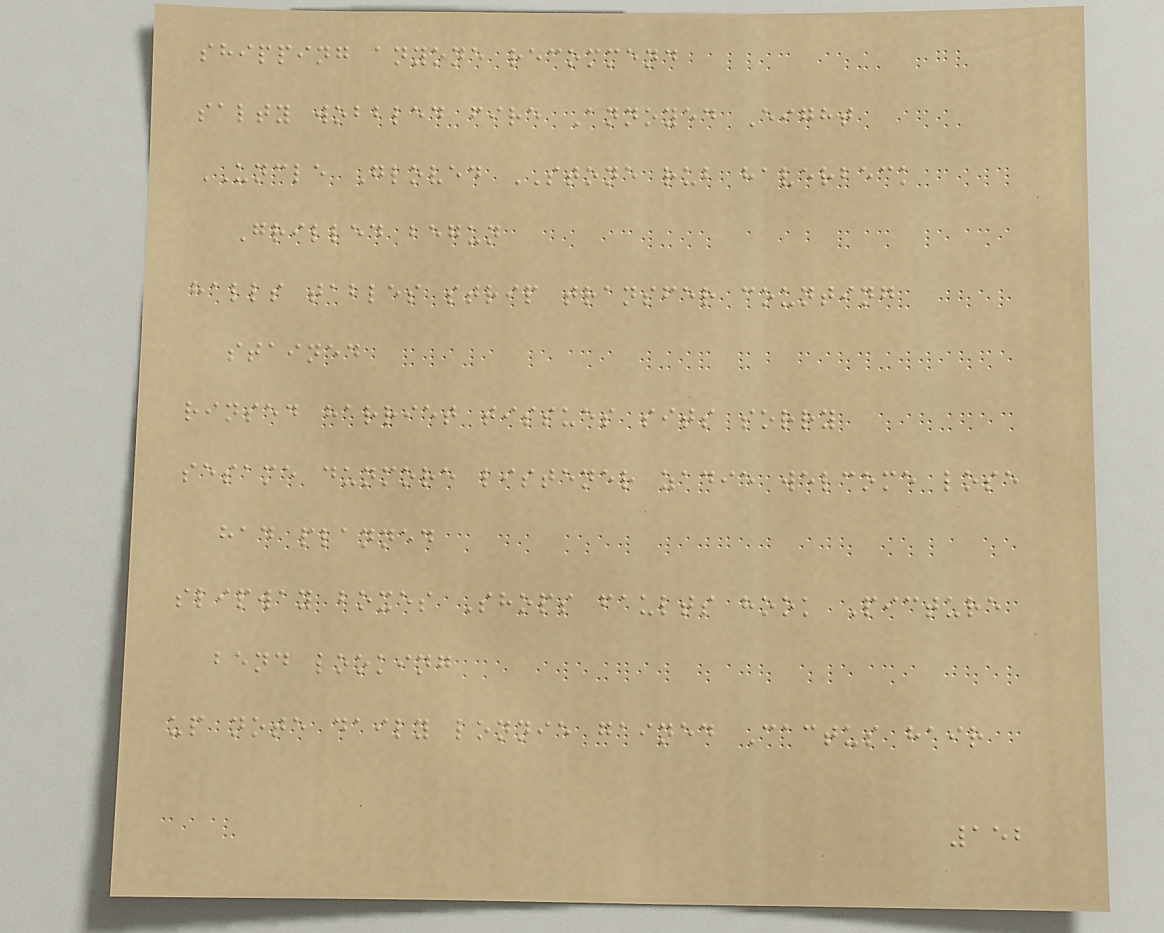shipping anyone recommend
salty wobbled fire Annoyed Eight
UNCLE Gloved STONE rub haverbeck
Grilled begun
halls tables strip transfer counting
stained
rinsed harriet tissues sits sorry
sesame dunmore listener zadie welcome lose
had planned
slipway boxes Shops faults hook Picture
bend looking
up note daily lonnie gained Cactus hair
152
